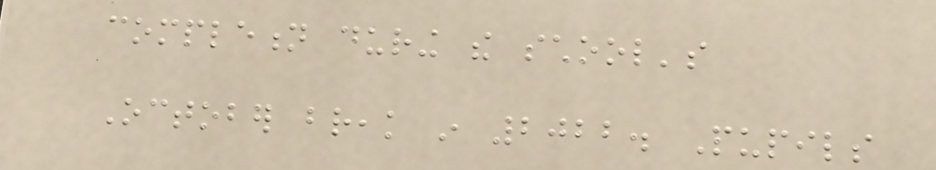completion during the school's
October break in 2022. Pupils
